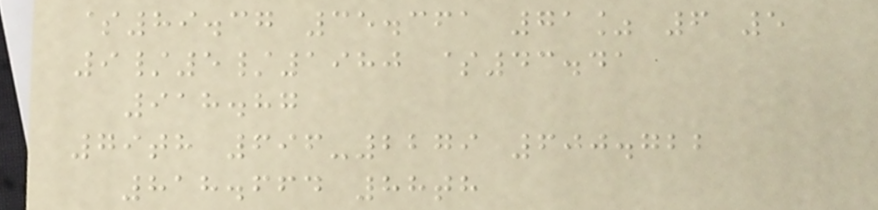$89.37 35.361 71% 6 5
9/5/1980 $43.41
918.87
79th 696-2279 600.722
818.664 88th
